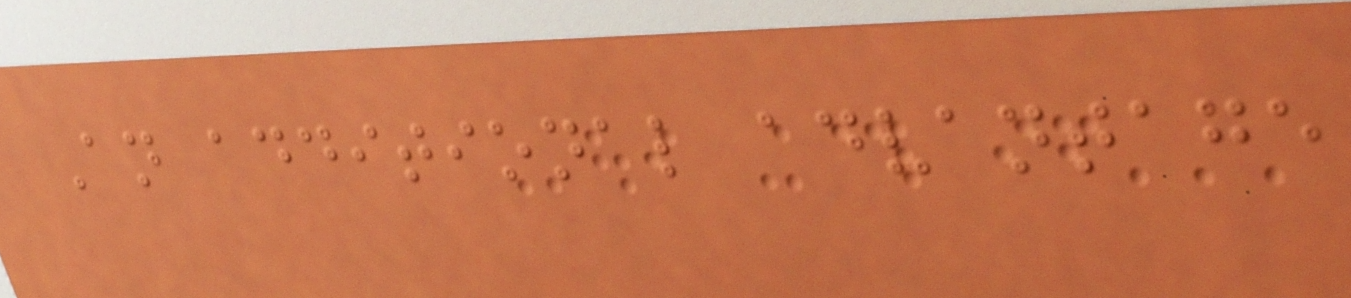An additional advantage
